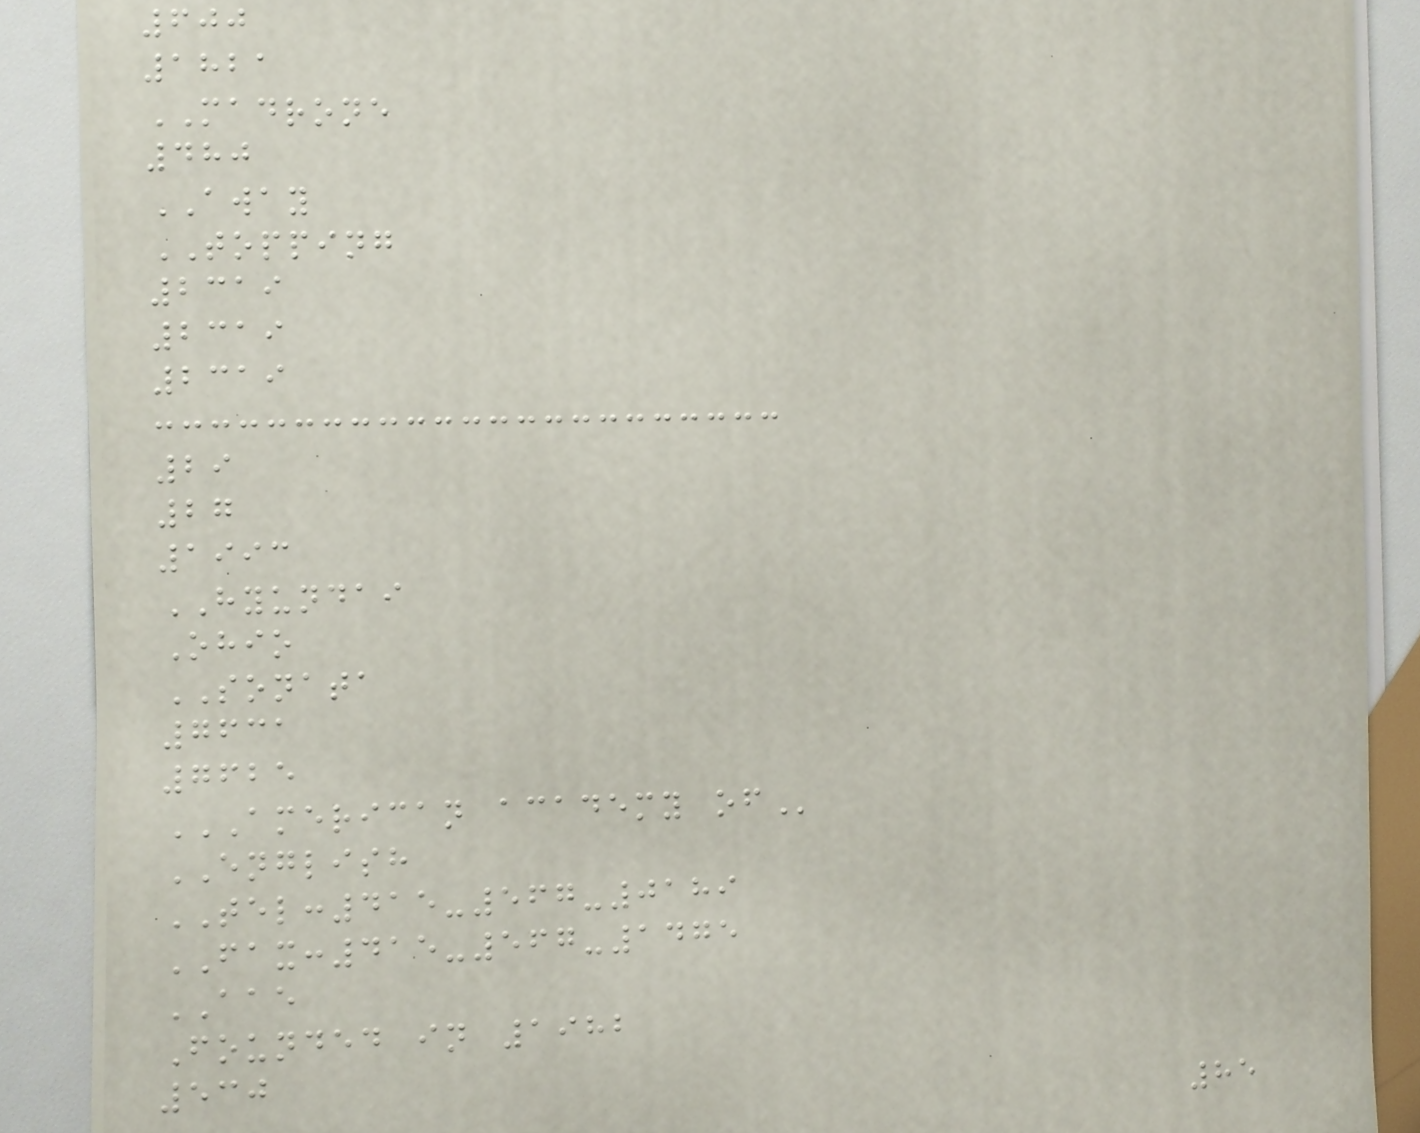600
1821
MADRONE
480
AWAY
TOPPING
2319
2319
2319
29
27
1993
HYUNDAI
Ohio
SONATA
7631
7625
AMERICAN ACADEMY OF
ENGLISH
TEL:415-567-0189
FAX:415-567-1475
AAE
Founded in 1982
530
85
